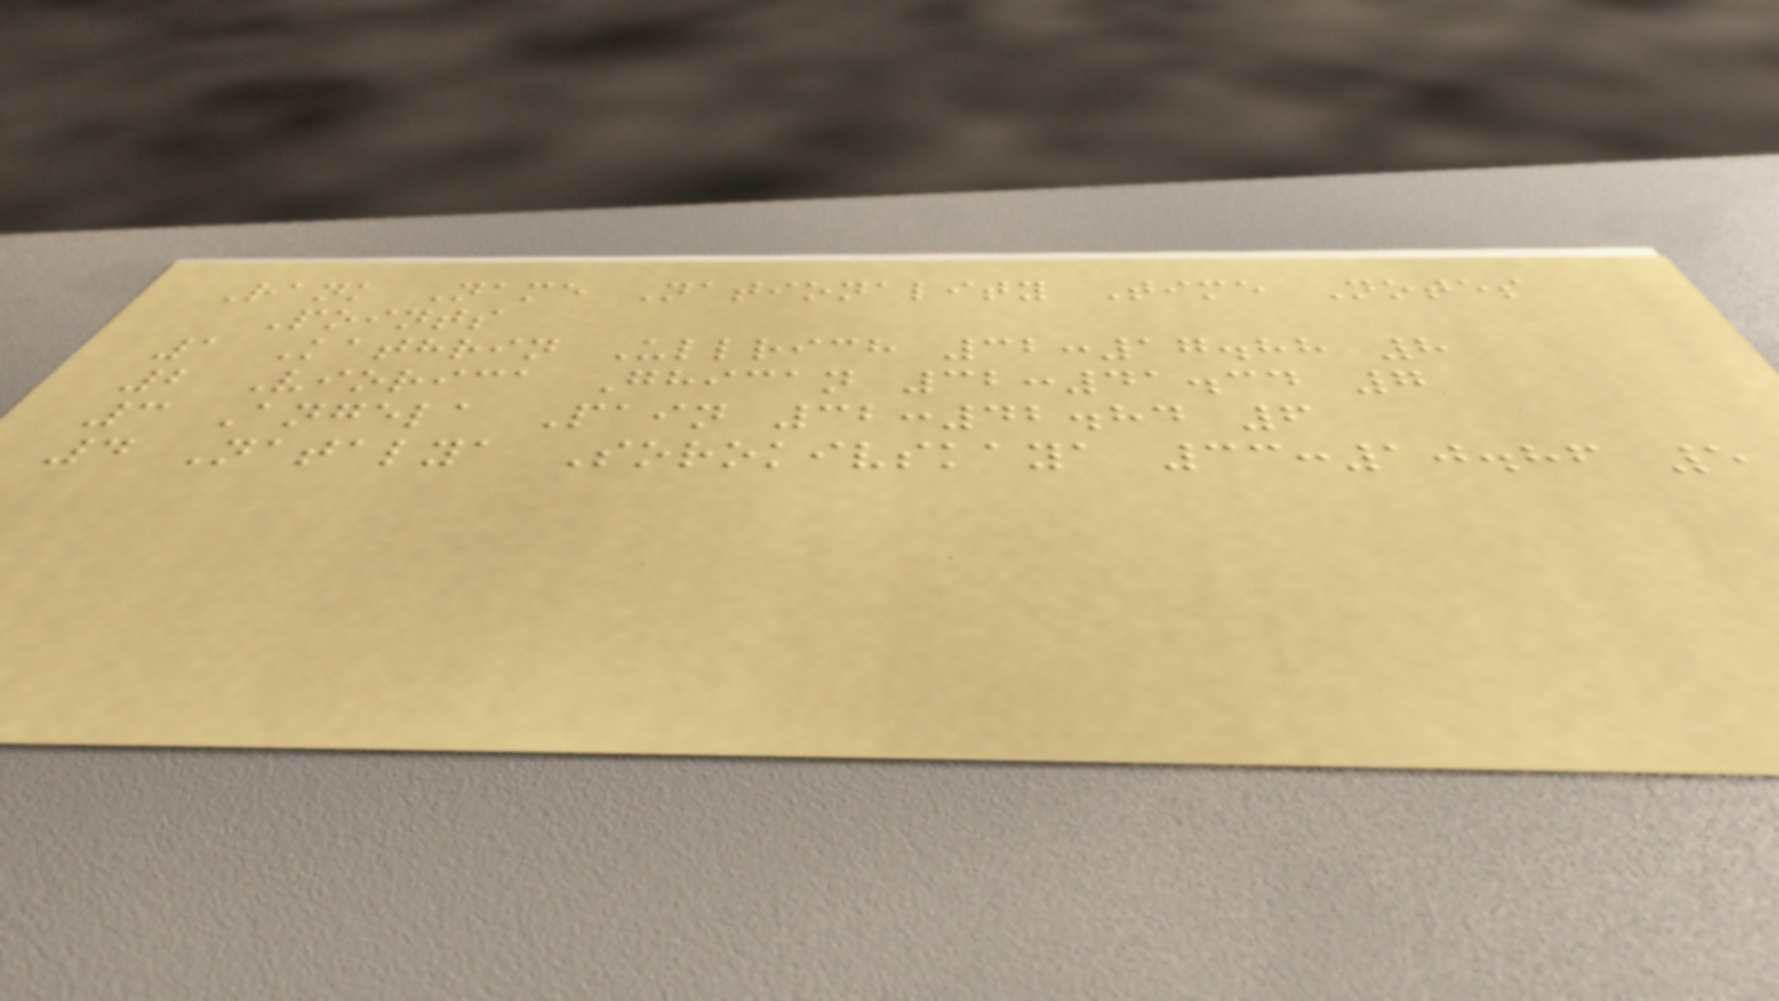Rank Name Nationality Time Notes
Points
1 Kathrin Ullrich 32:17.88 8
2 Viorica Ghican 32:41.34 7
3 Angela Pain 32:42.84 6
4 Natalya Sorokivskaya 33:10.86 5
